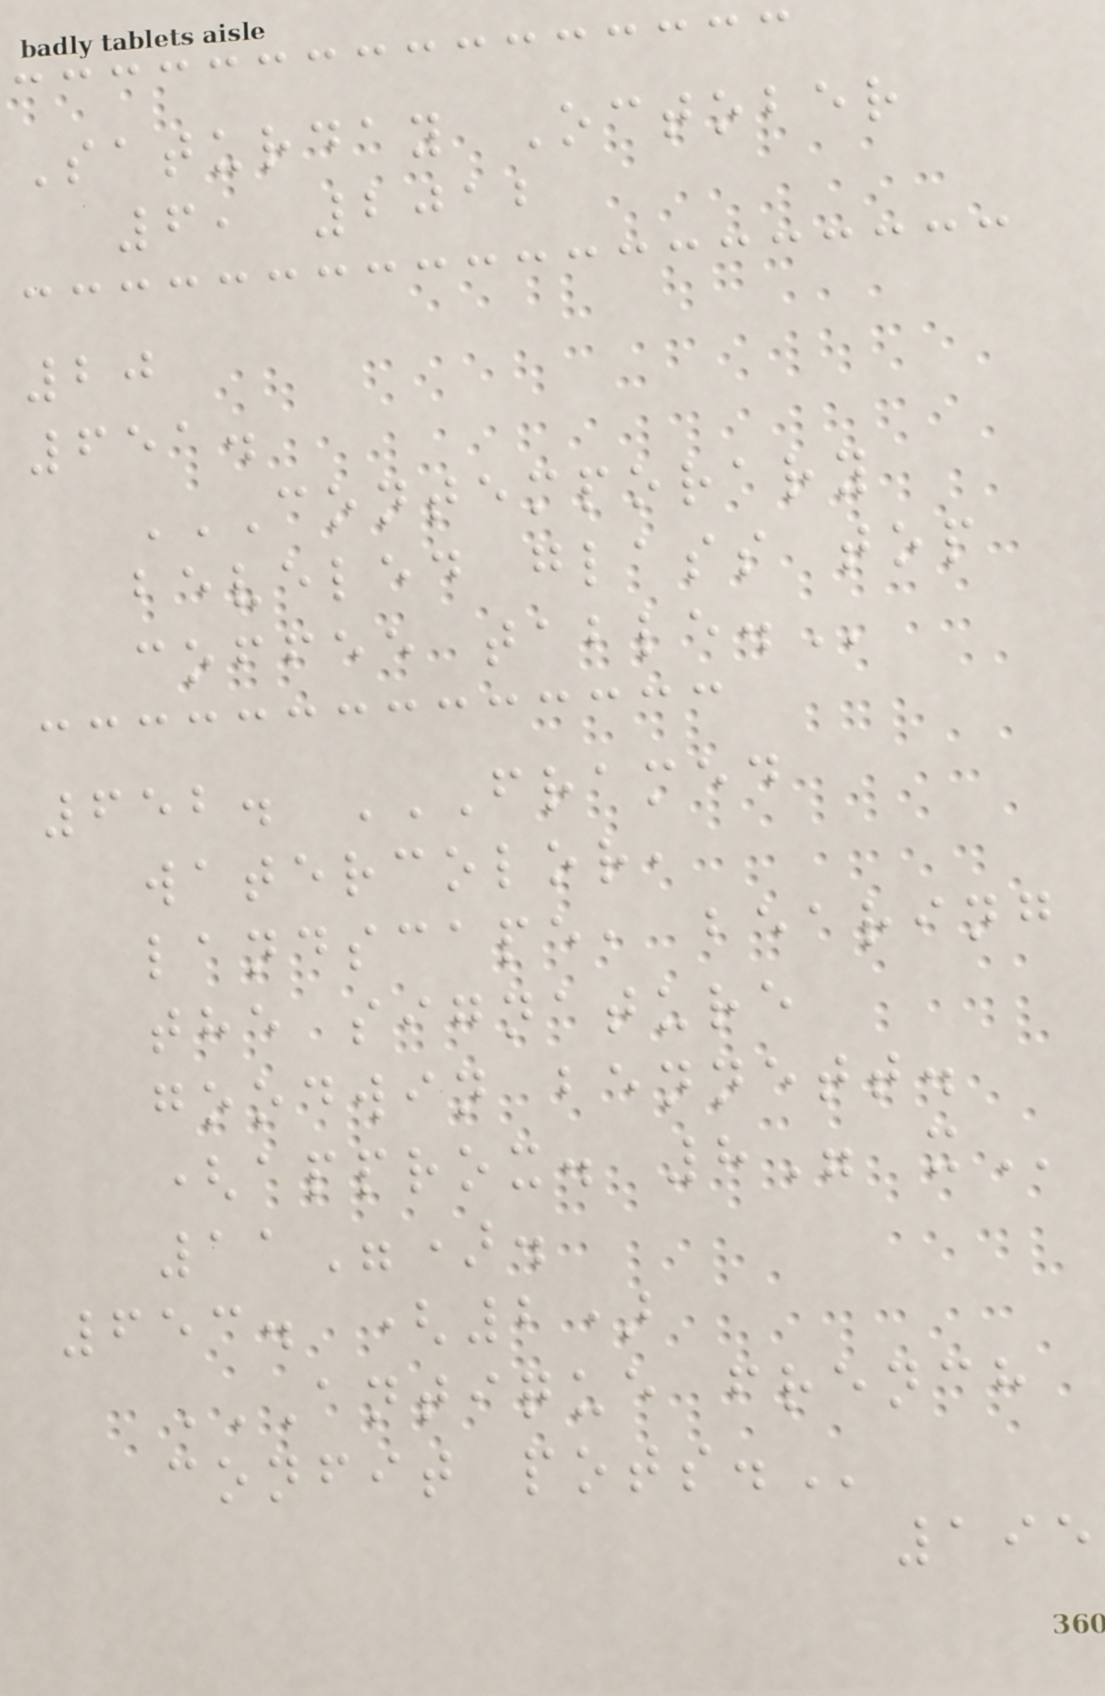Saturday October
6, 2012
20
651.
CONTEMPORARY
BEVELED GLASS TOP
COFFEE TABLE.
652. FRAMED
WATERCOLOR,
LANDSCAPE, BEARING
THE SIGNATURE
GOODWIN BENNETT.
(APPROX. 8" X
11").
653. (2)
ANTIQUE FRENCH
CONFIT POTS.
195
